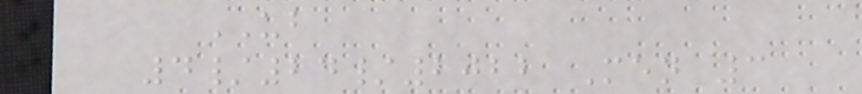UB
4/24/2022 Men 3
